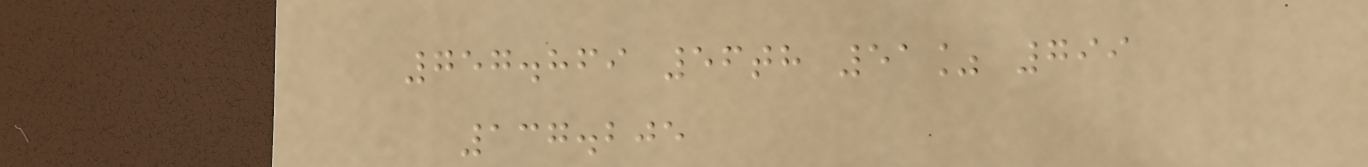757.869 56th 51% 799
137.205
